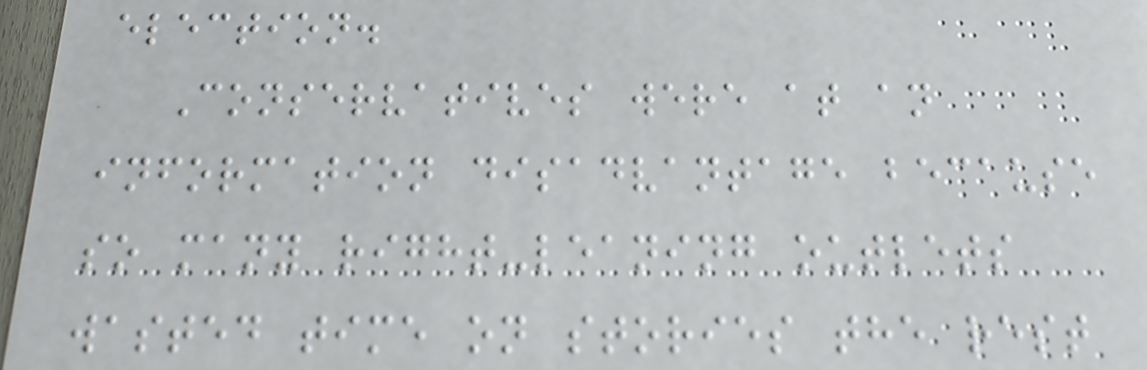election.
Conservatives were at an
information disadvantage because
so many right-leaning outlets
wasted time on stories the rest
